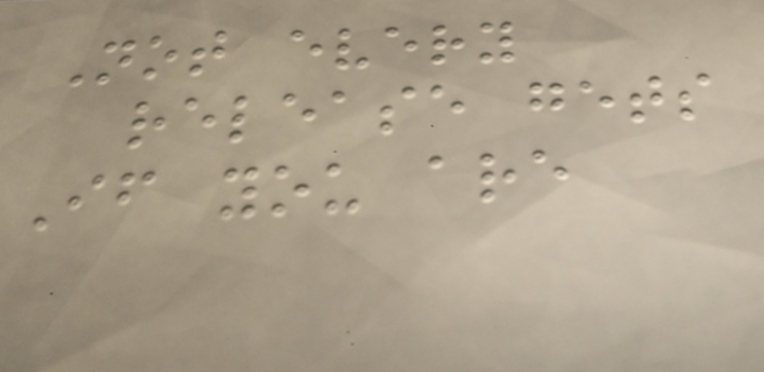Not every
release gets
If you are
